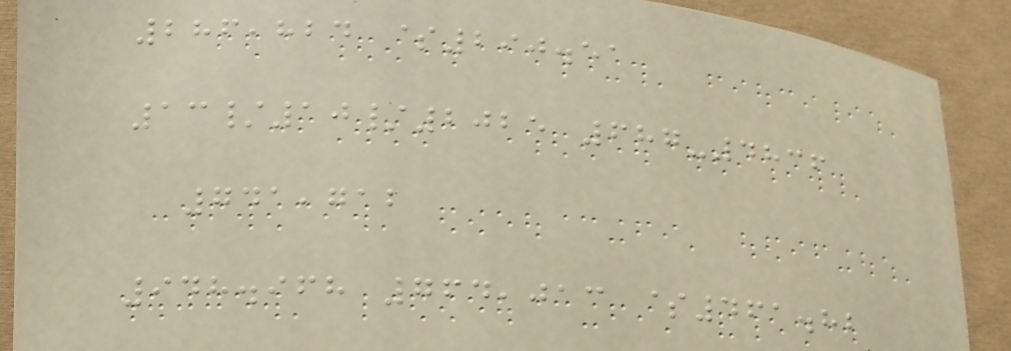286,824 $290.51
13/10/2025 687-4836
741,712
948.968 764,013 $461.82
